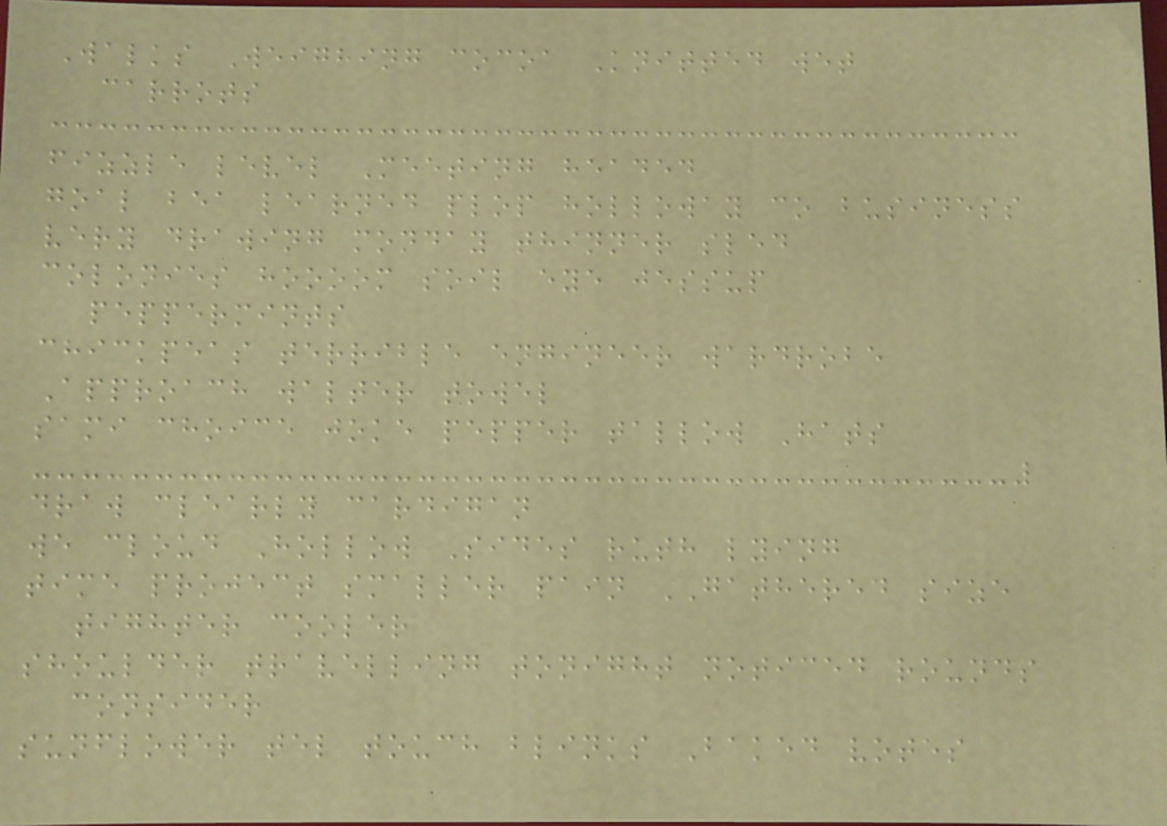Walks Weighing cocoa Knitted wet
carrots
fizzle level Meeting headed
goal bea learned plop holloway co business
very drawing monday thinner sled
colonies hoooom soil eye jessup
peppermints
chickpeas terrible engineer wardrobe
Approach walter towel
sami choice joke pepper tallow Hats
draw clearly cardigan
we cloud Hollow Sides ruth lying
time project smaller pain GATHERED size
tighter cooler
shoulder travelling tonight noticed rounds
consider
sunflower tel touch blinks Baked votes
